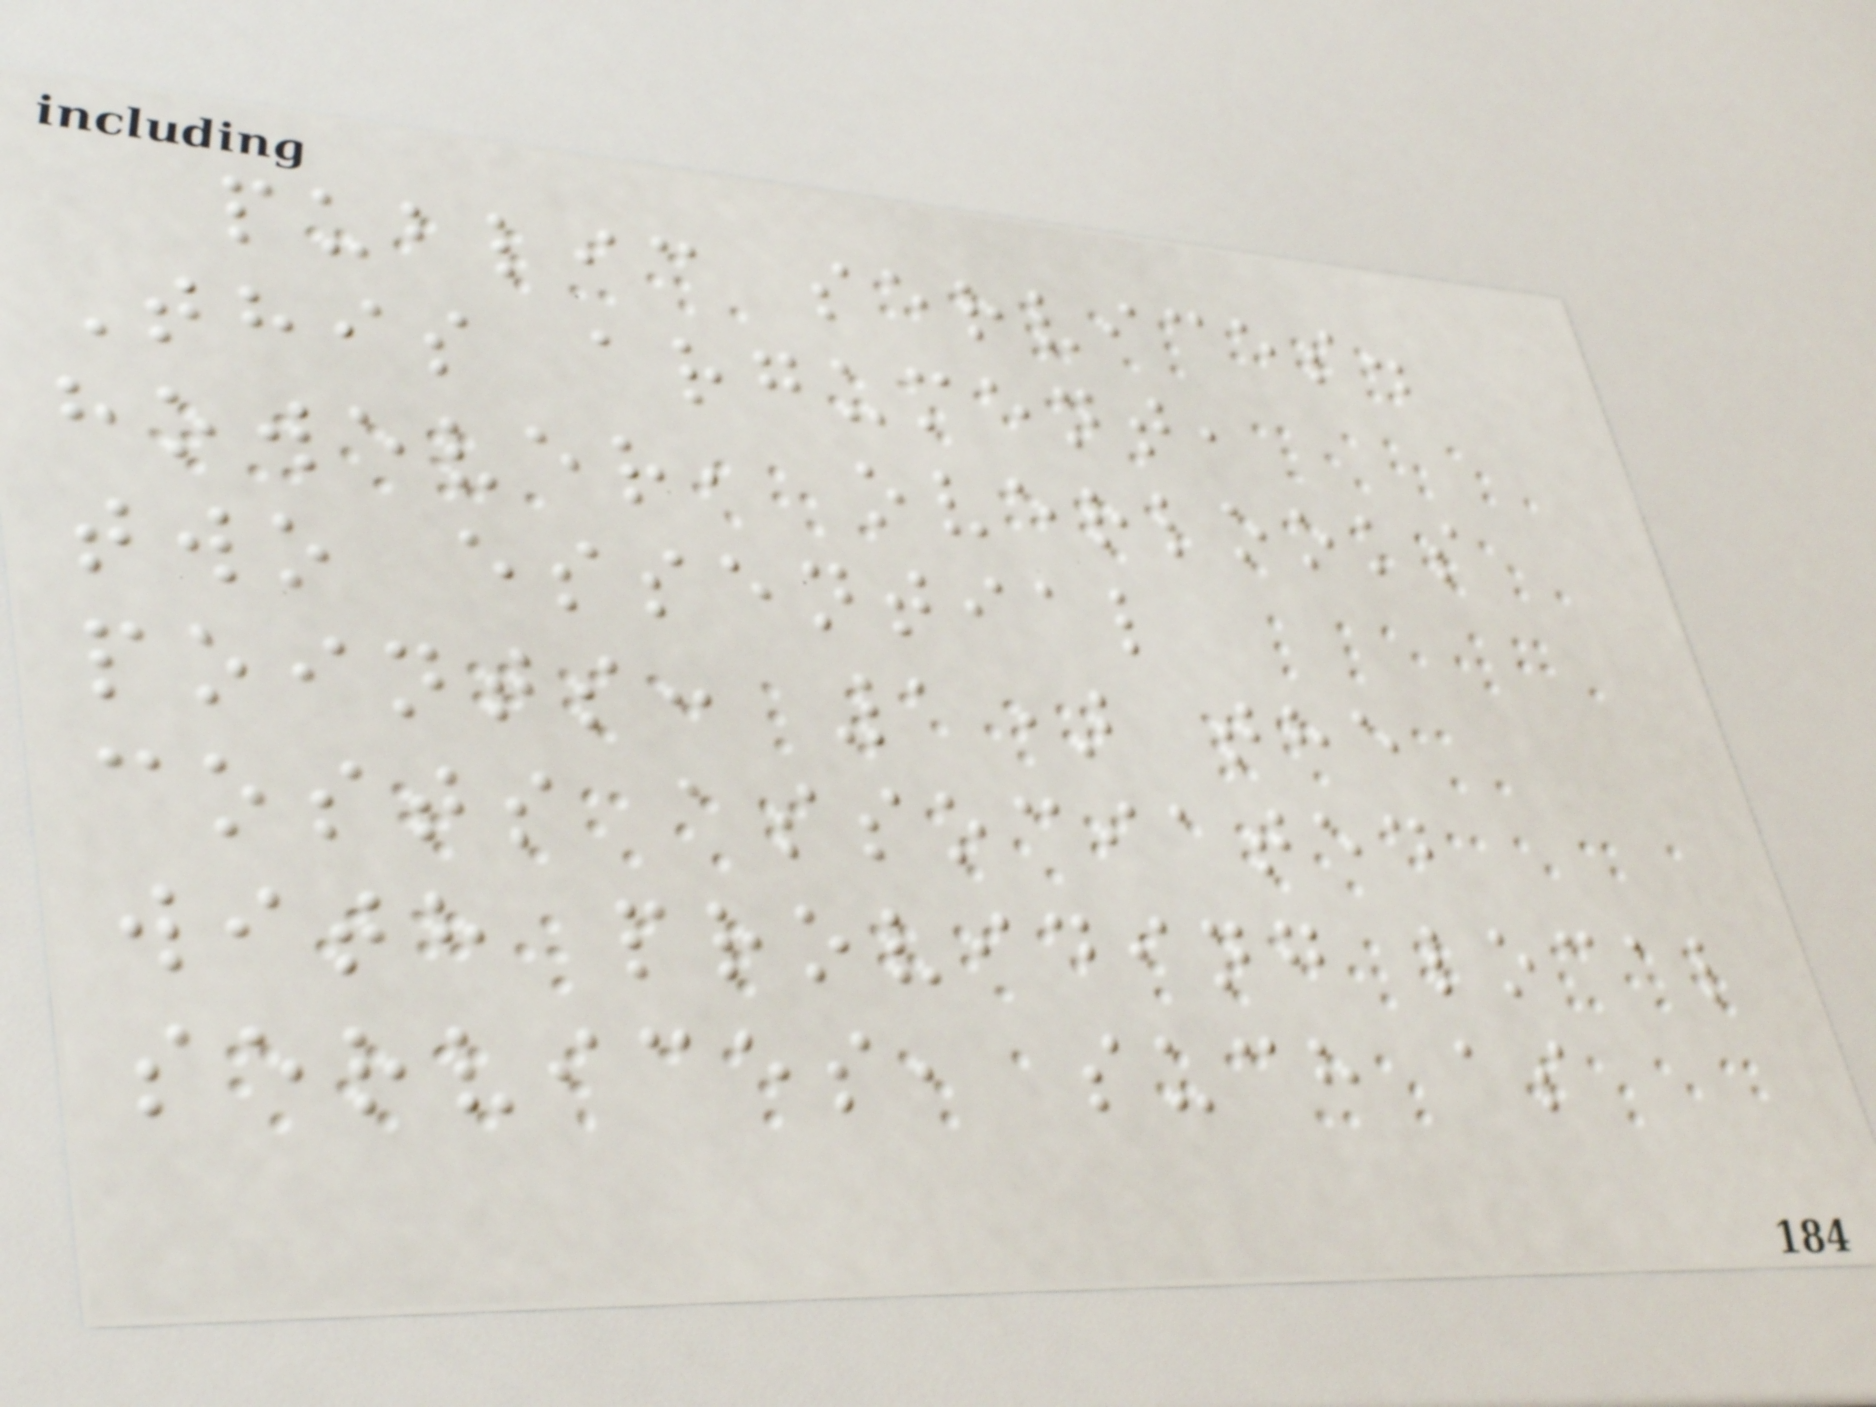public services.
This argument,
however, overlooks
two essential
points: 1) the
costs associated
with providing local
services, such as
